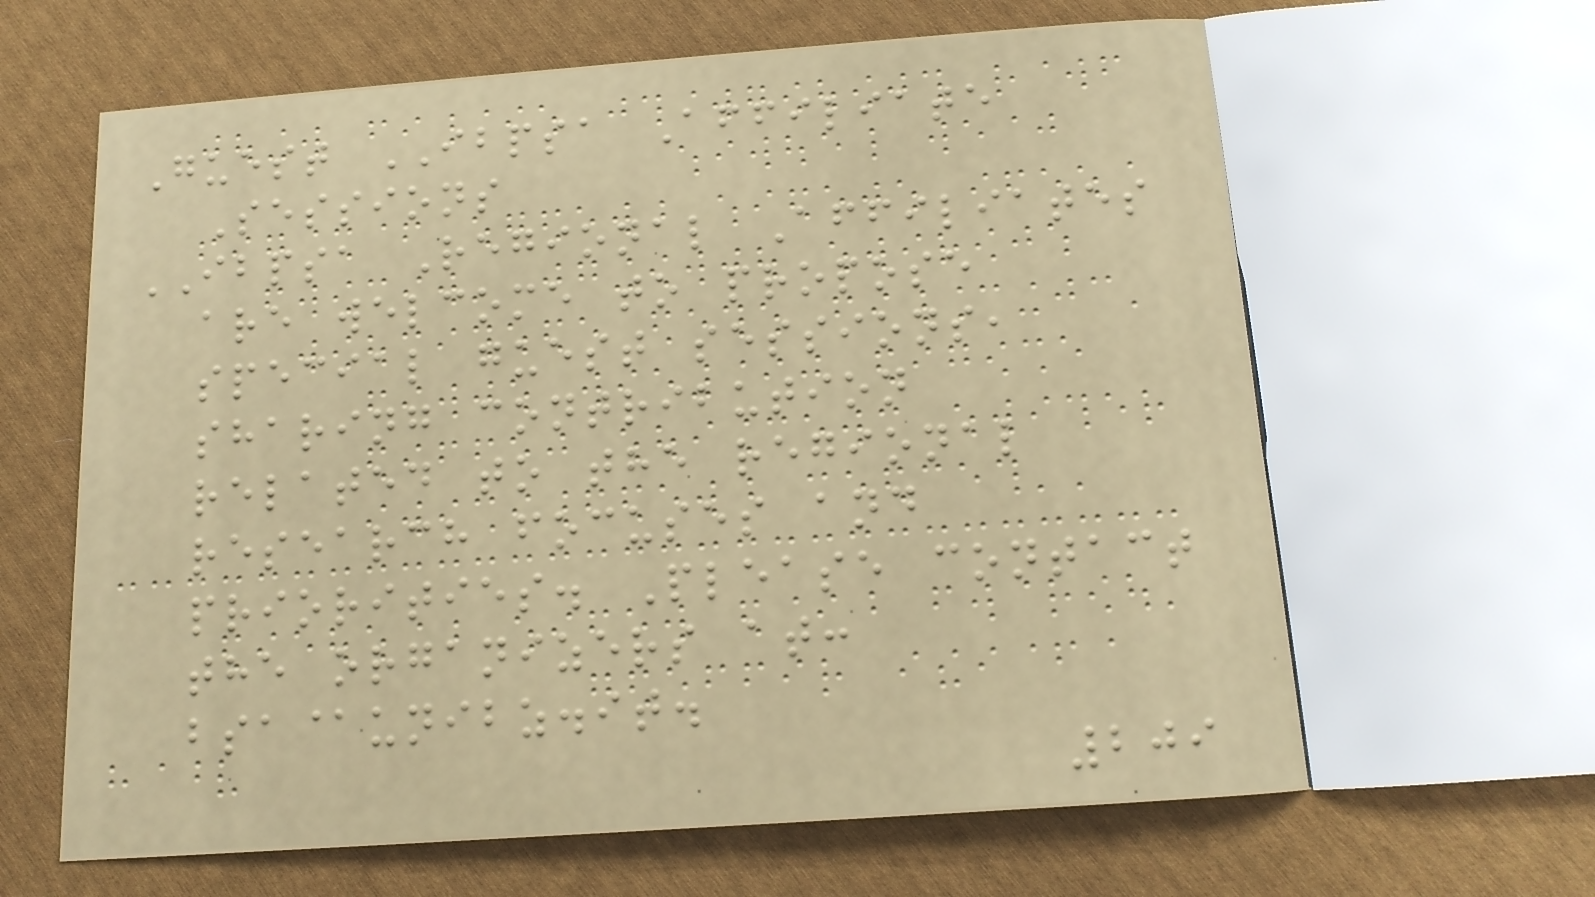Guest IBPSA Affiliate
Sessions
IBPSA Regional Affiliates
are welcome to propose
special guest sessions,
sharing contribution
related to the regional
research focuses and
priorities. Please contact
the organizers at:
bsa@unibz.it.
209
